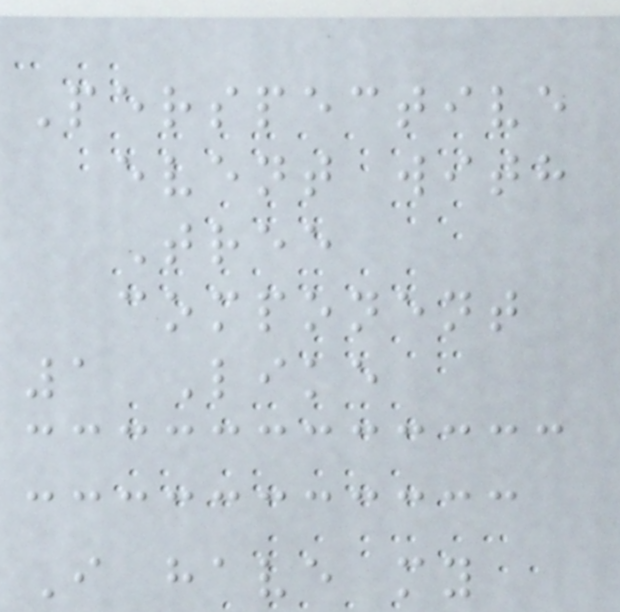Perspective
event with
Tree
component
1 Like
I have my
